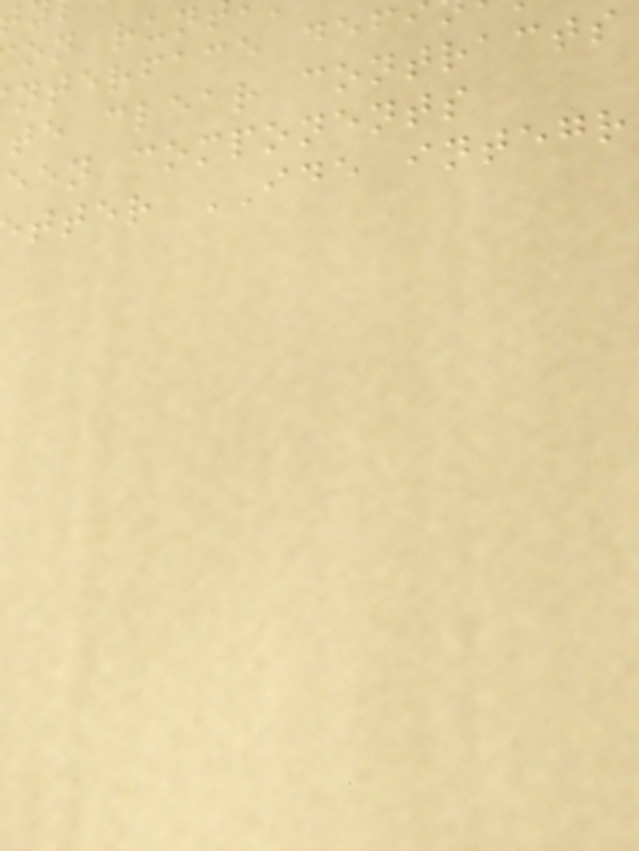on run
nterface def
te clear contracts
een components
tter IDE integr
